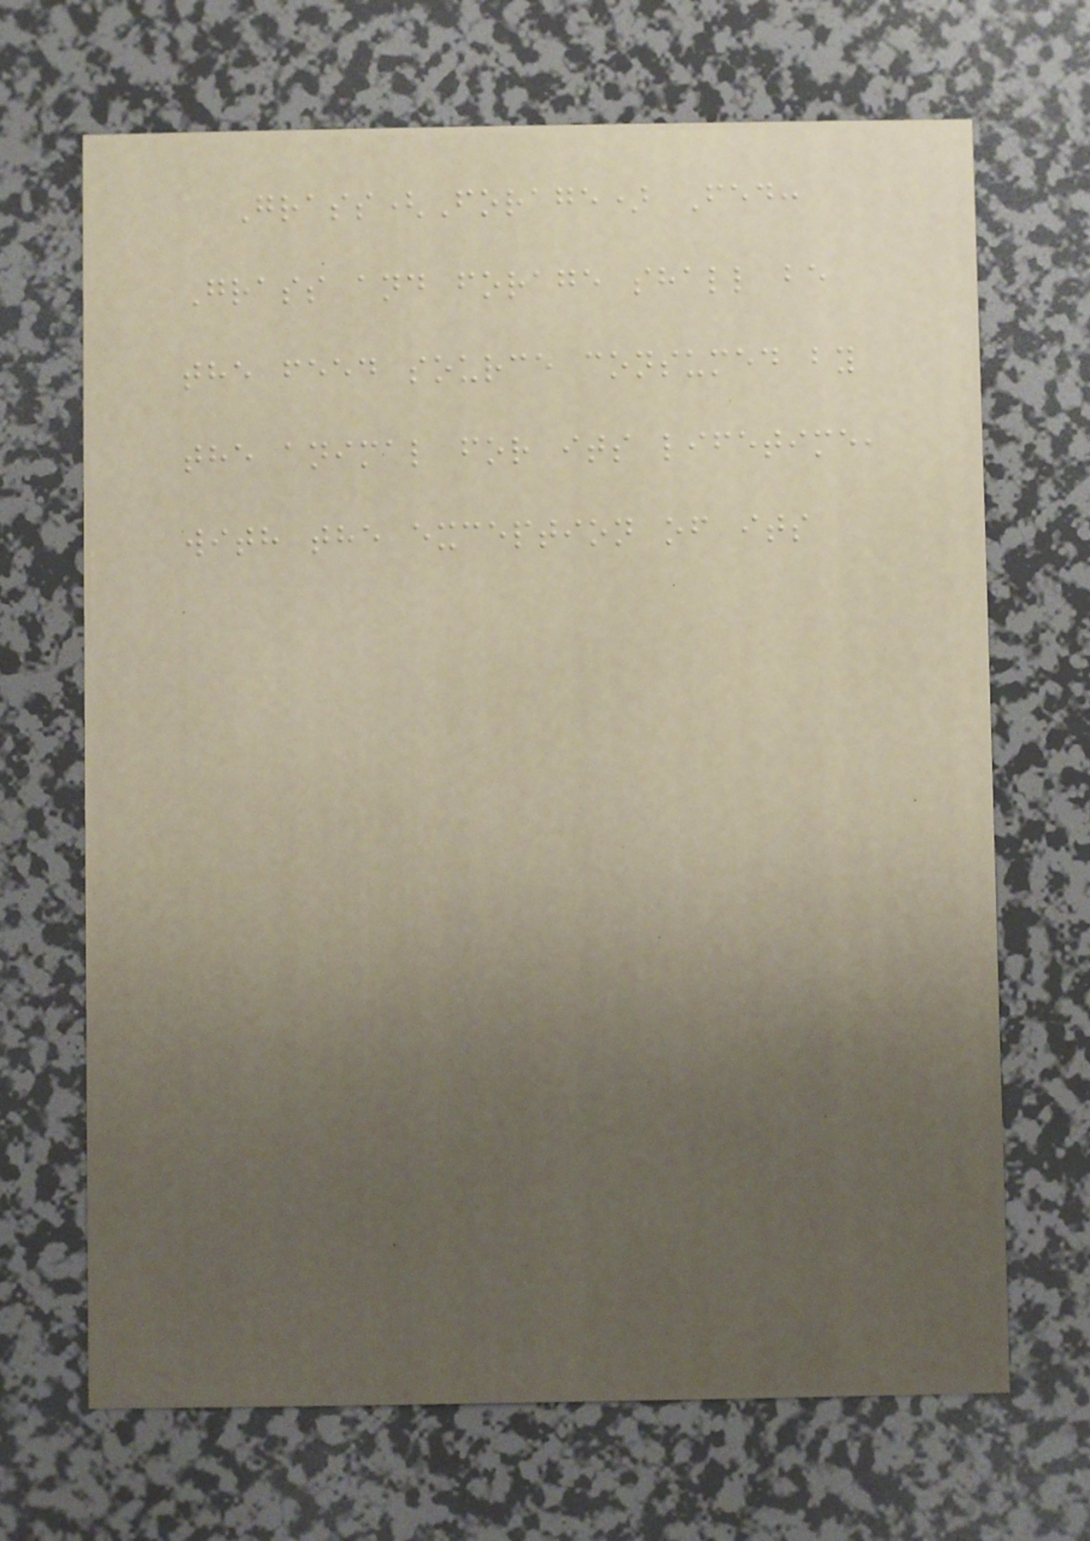Grass(Forage) Fed:
Grass and forage shall be
the feed source consumed by
the animal for its lifetime,
with the exception of its
